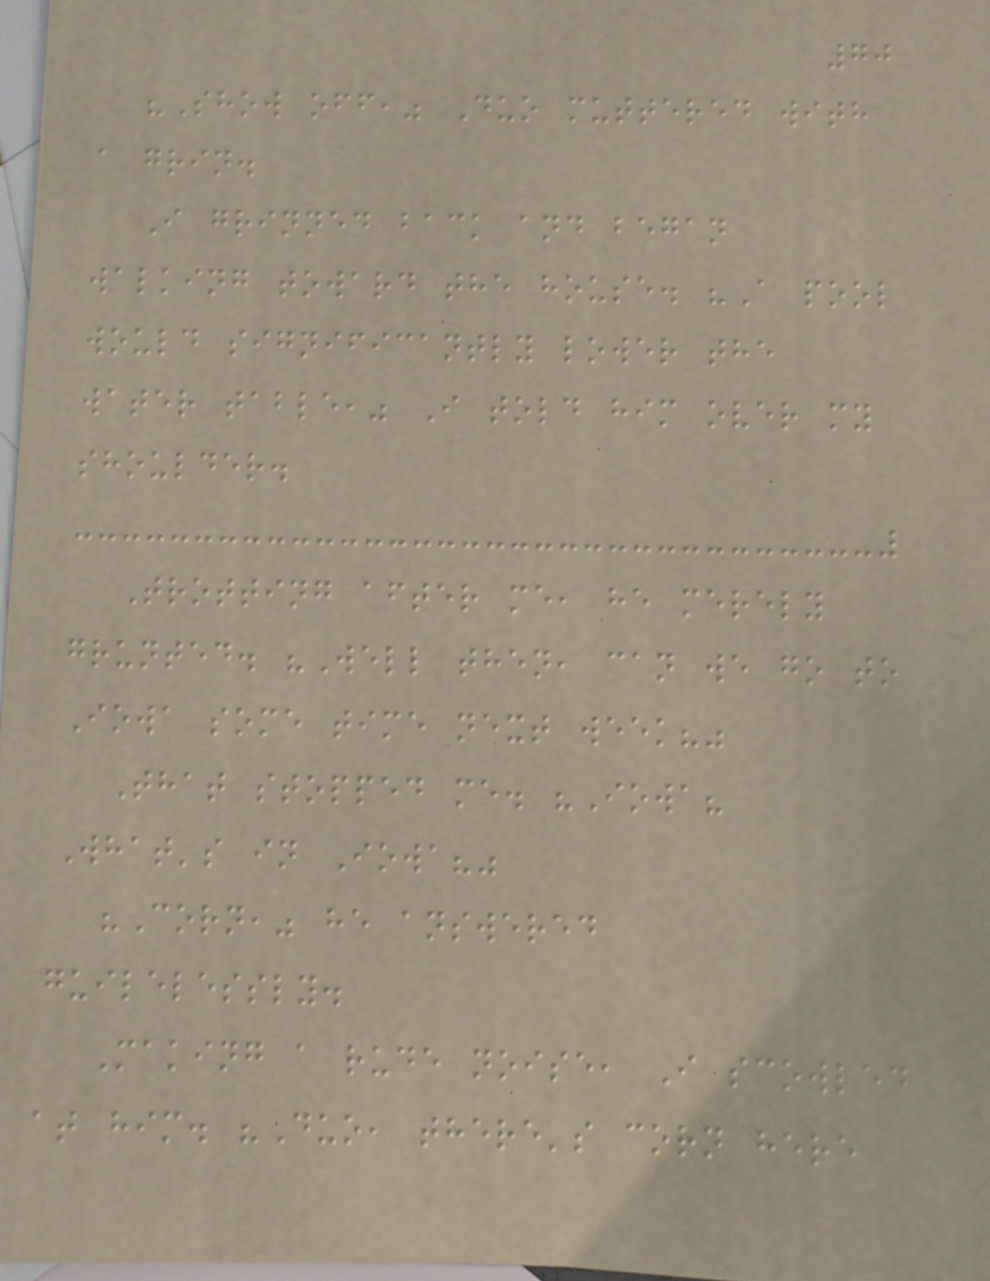70
"Show off," Duo muttered with
a grin.
I grinned back and began
walking toward the house. "A pool
would significantly lower the
water table," I told him over my
shoulder.
Trotting after me, he merely
grunted. "Well then, can we go to
Iowa some time next week?"
That stopped me. "Iowa?
What's in Iowa?"
"Corn," he answered
guilelessly.
Making a rude noise, I scowled
at him. "Duo, there's corn here
